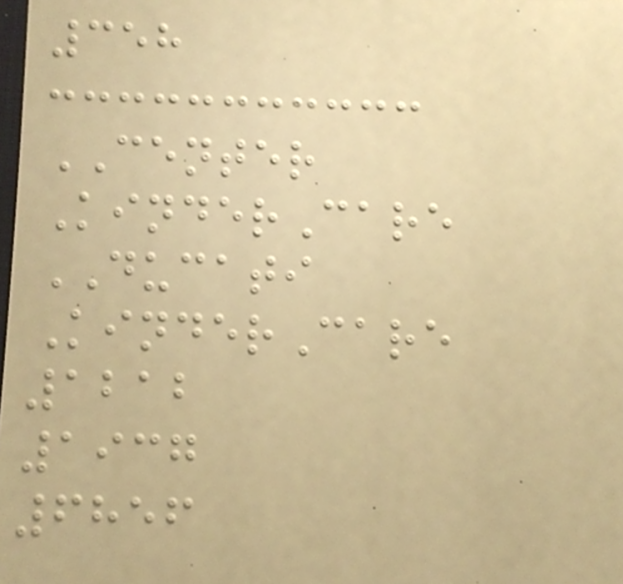358
CENTER
KinderCare
DUCATI
KinderCare
1212
1937
6856
